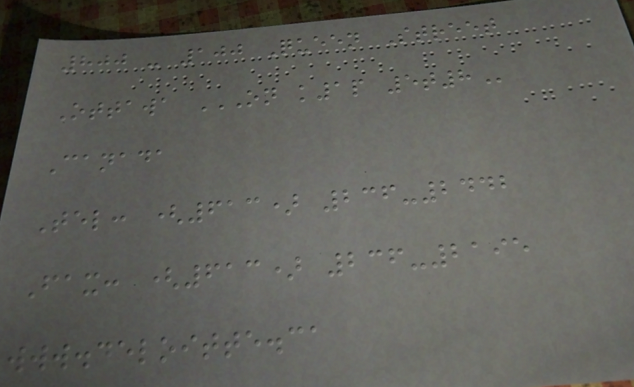800 - 100 Queen Street
Ottawa ON K1P 5T8
Canada
Tel: (613) 236-2442
Fax: (613) 236-2195
www.deloitte.ca
